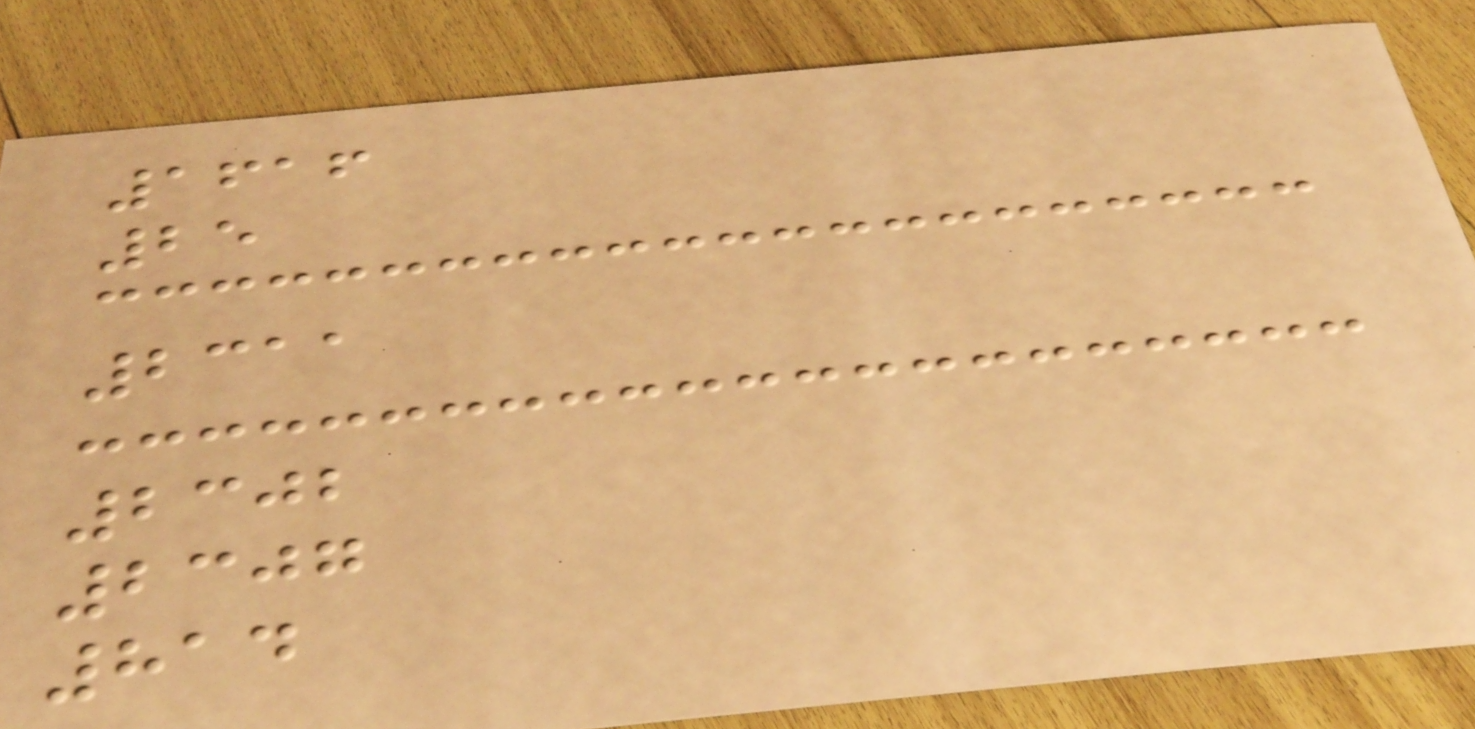1616
25
2311
2302
2307
814
